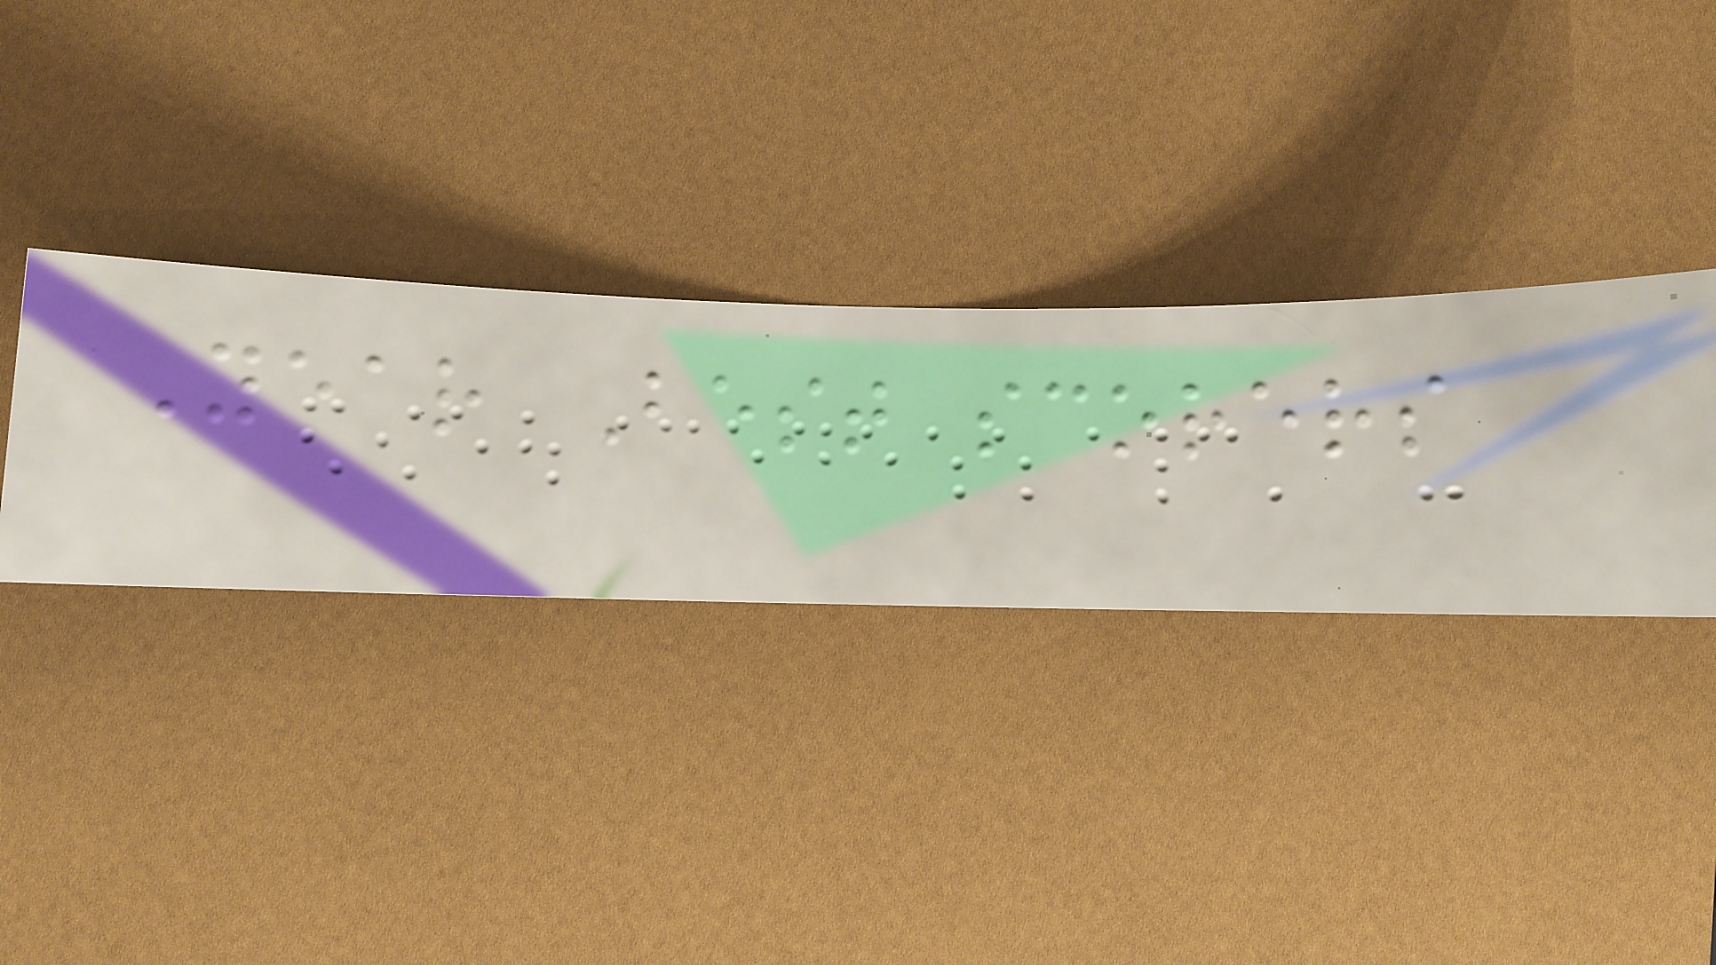Year Best scorers
